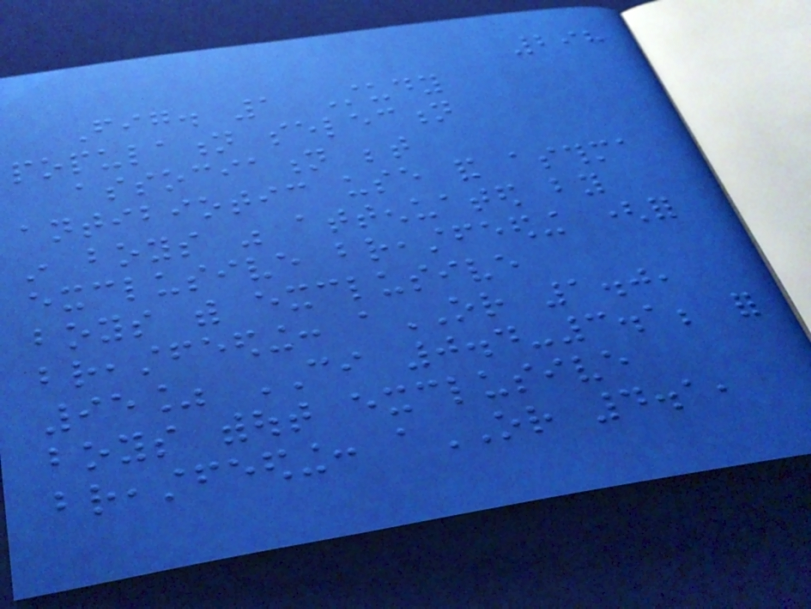298
Fig. 1 Study
population selection
association between
antibiotic use and asthma
in boys was attenuated by
exclusive breastfeeding (for
boys with exclusive
breastfeeding: aOR 1.0,
95% CI 0.4-3.1; for
boys without exclusive
breastfeeding: aOR 4.1,
